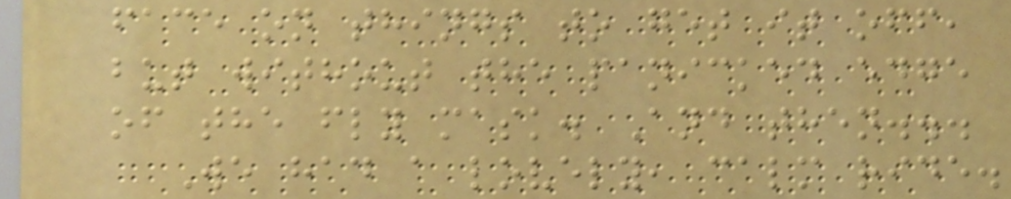face on things to get it off,
but without the panicked edge
of the fly mask. And then...
We had a lovely, calm ride.
